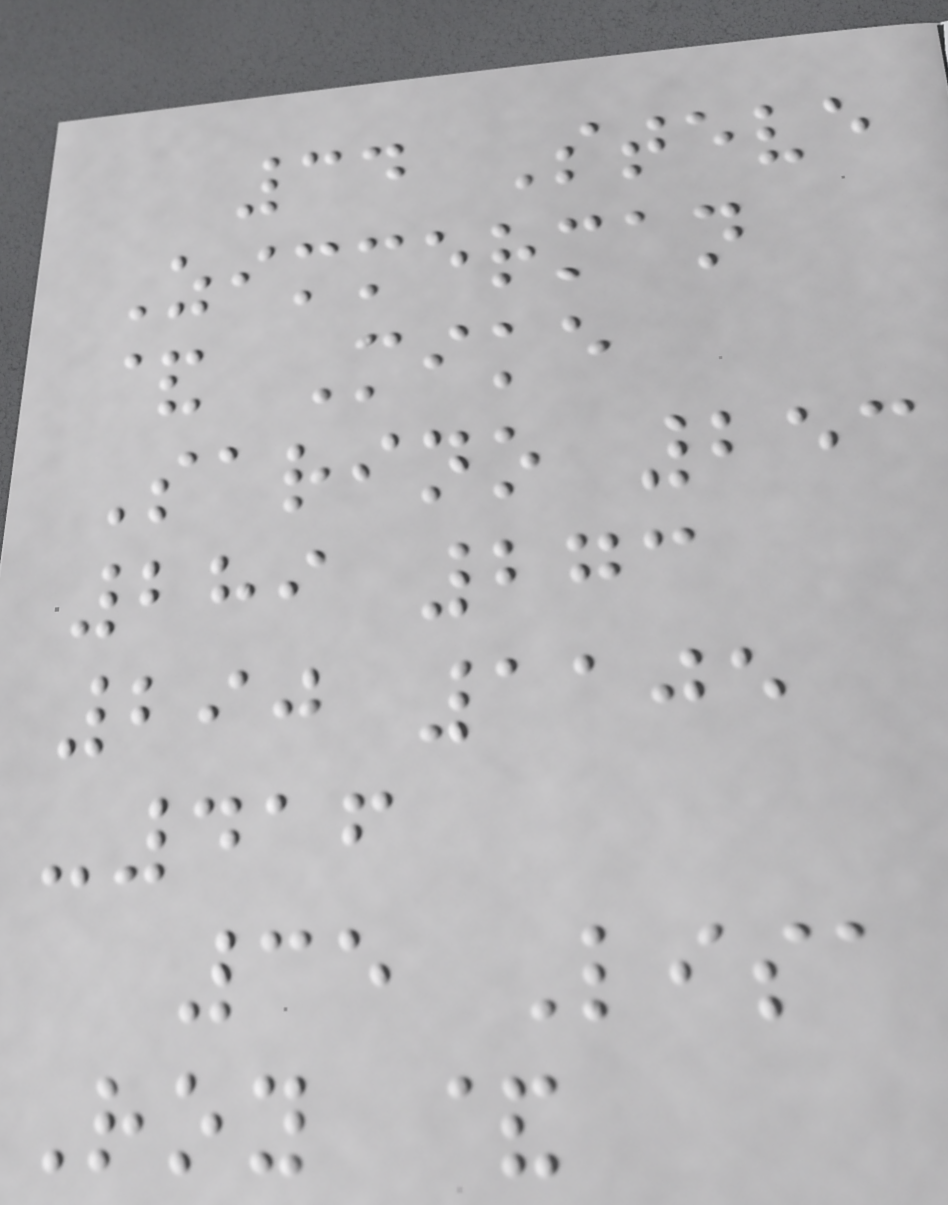34 Steve
Zimmerman
& Mike
Sarino 253
289 273
290 1105
-416
35 Lisa
Roy &
